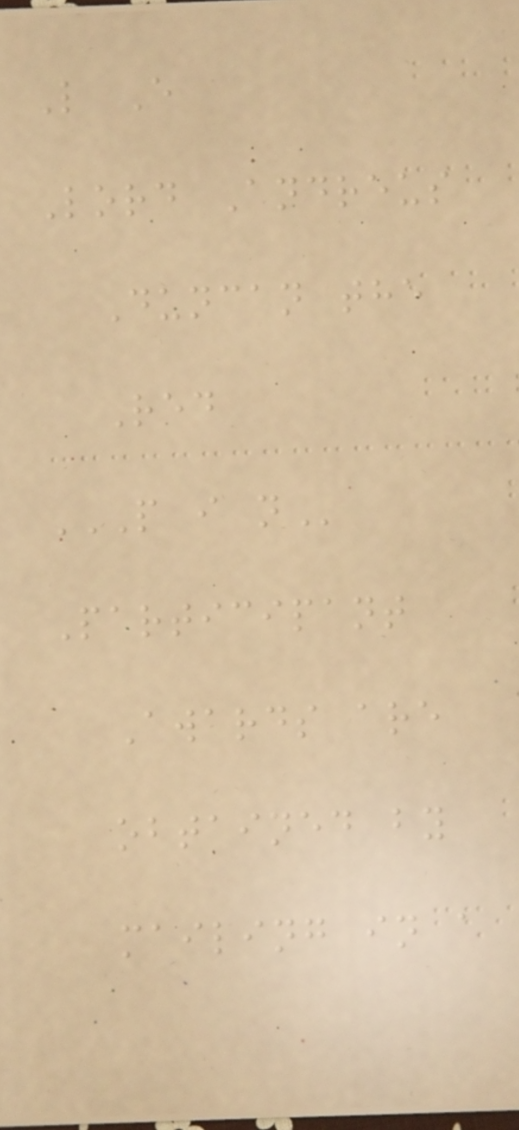L E
Lord Andreus
Duncan the
Red
P I N
Participant
Awards are
obtained by
mailing in a
